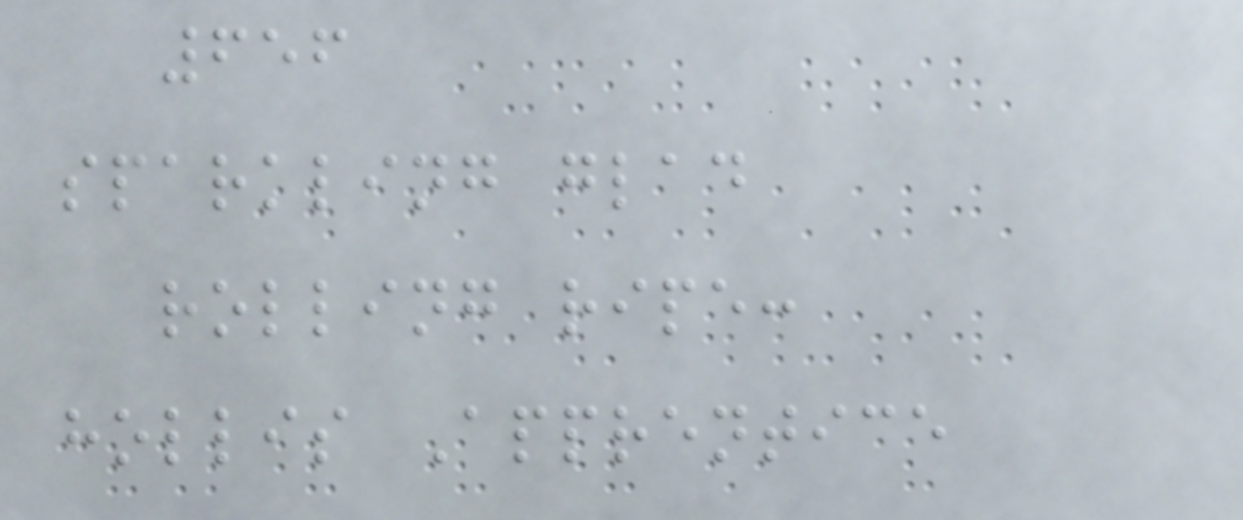656
sparkling glad
rolling ripe:
hollis Apprentice
